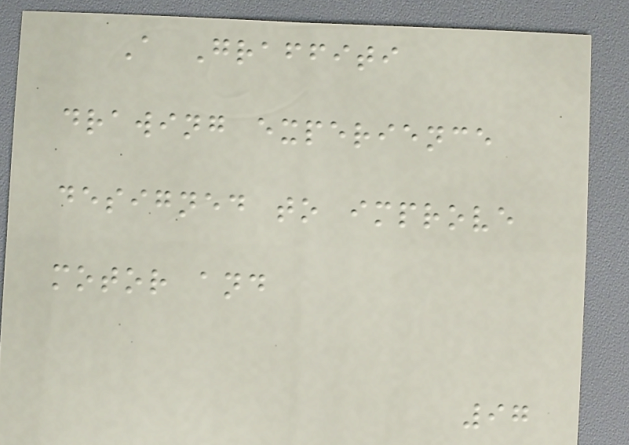A Graffiti
drawing experience
designed to improve
motor and
97
